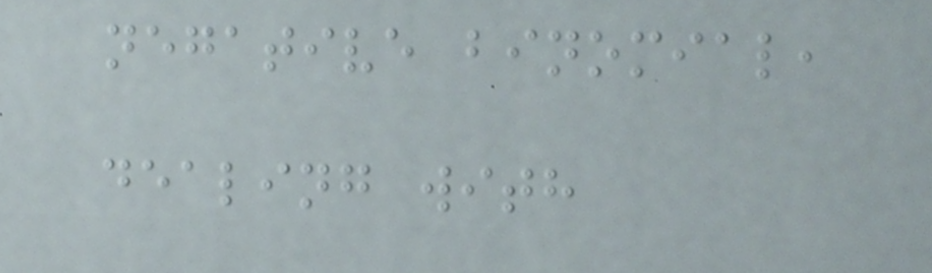negative binomial,
dealing with
